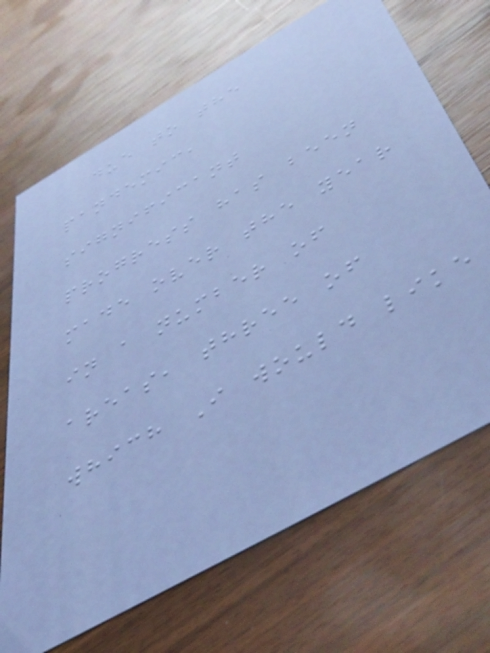due to the
pandemic,
significant
progress has been
made over the year
in a number of
areas, three of
which I would like
